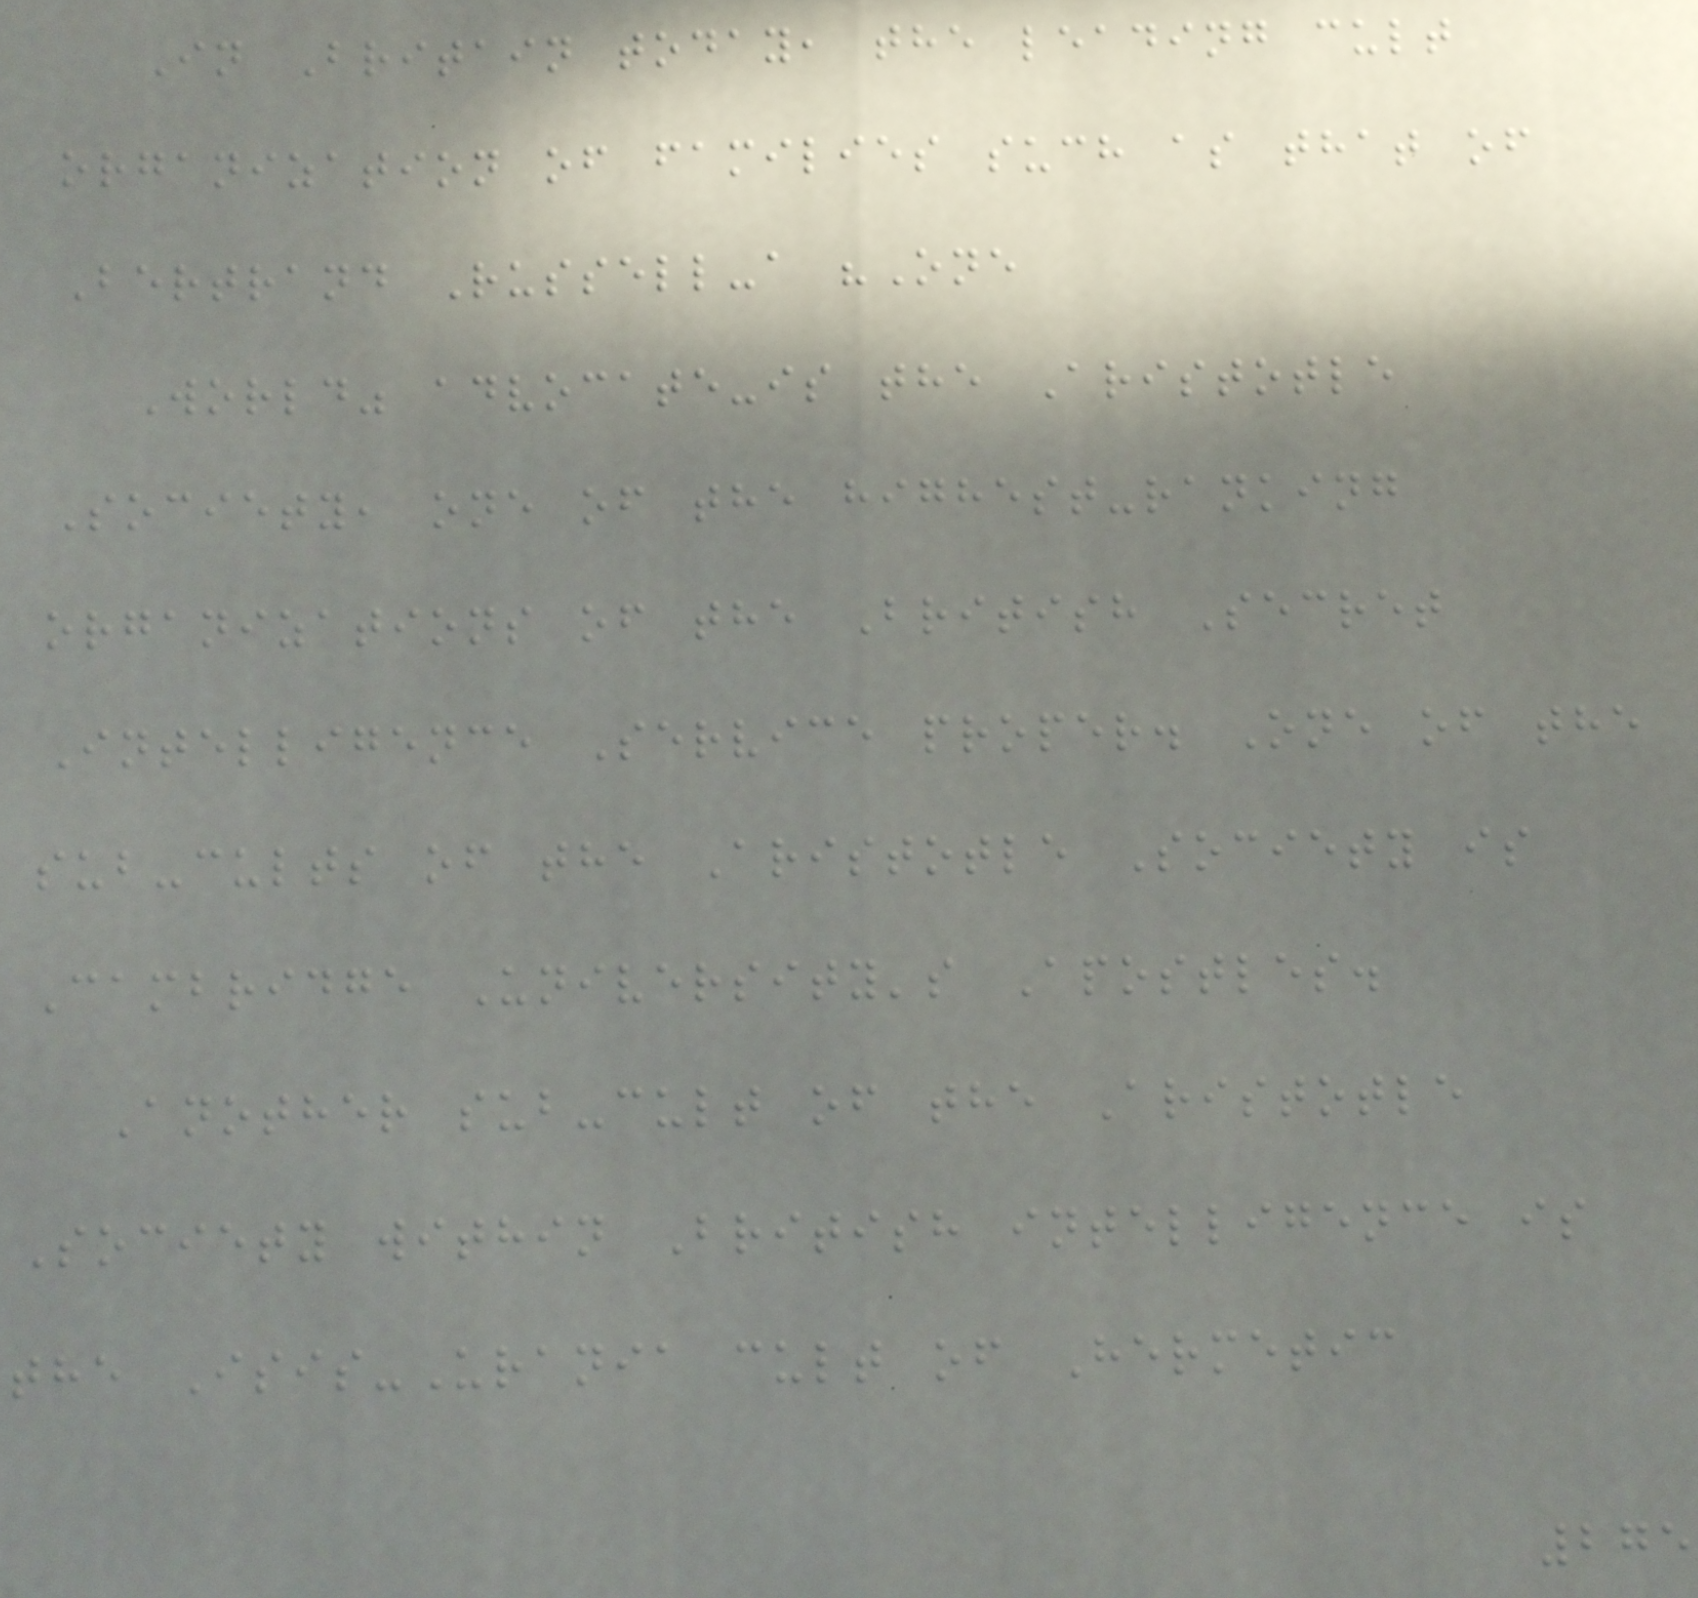In Britain today, the leading cult
organization of families such as that of
Bertrand Russell-a "One
World" advocate-is the Aristotle
Society, one of the highest-ranking
organizations of the British Secret
Intelligence Service proper. One of the
sub-cults of the Aristotle Society is
Cambridge University's Apostles.
Another sub-cult of the Aristotle
Society within British intelligence is
the Isis-Urania cult of Hermetic
275
